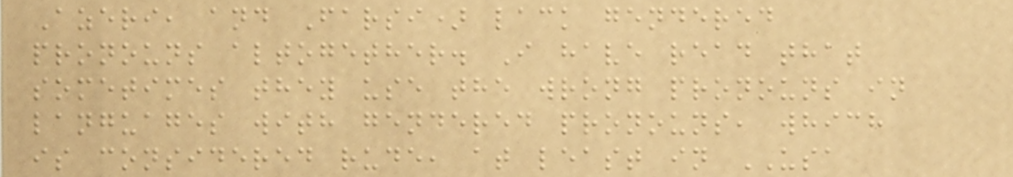Azeri, and Farsi) lack gendered
pronouns altogether. I have read that
sometimes they use the wrong pronouns in
languages with gendered pronouns, which
is considered rude, at least in USA
